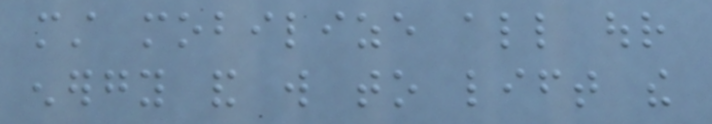must mobilize all our
energy and will to lift the
